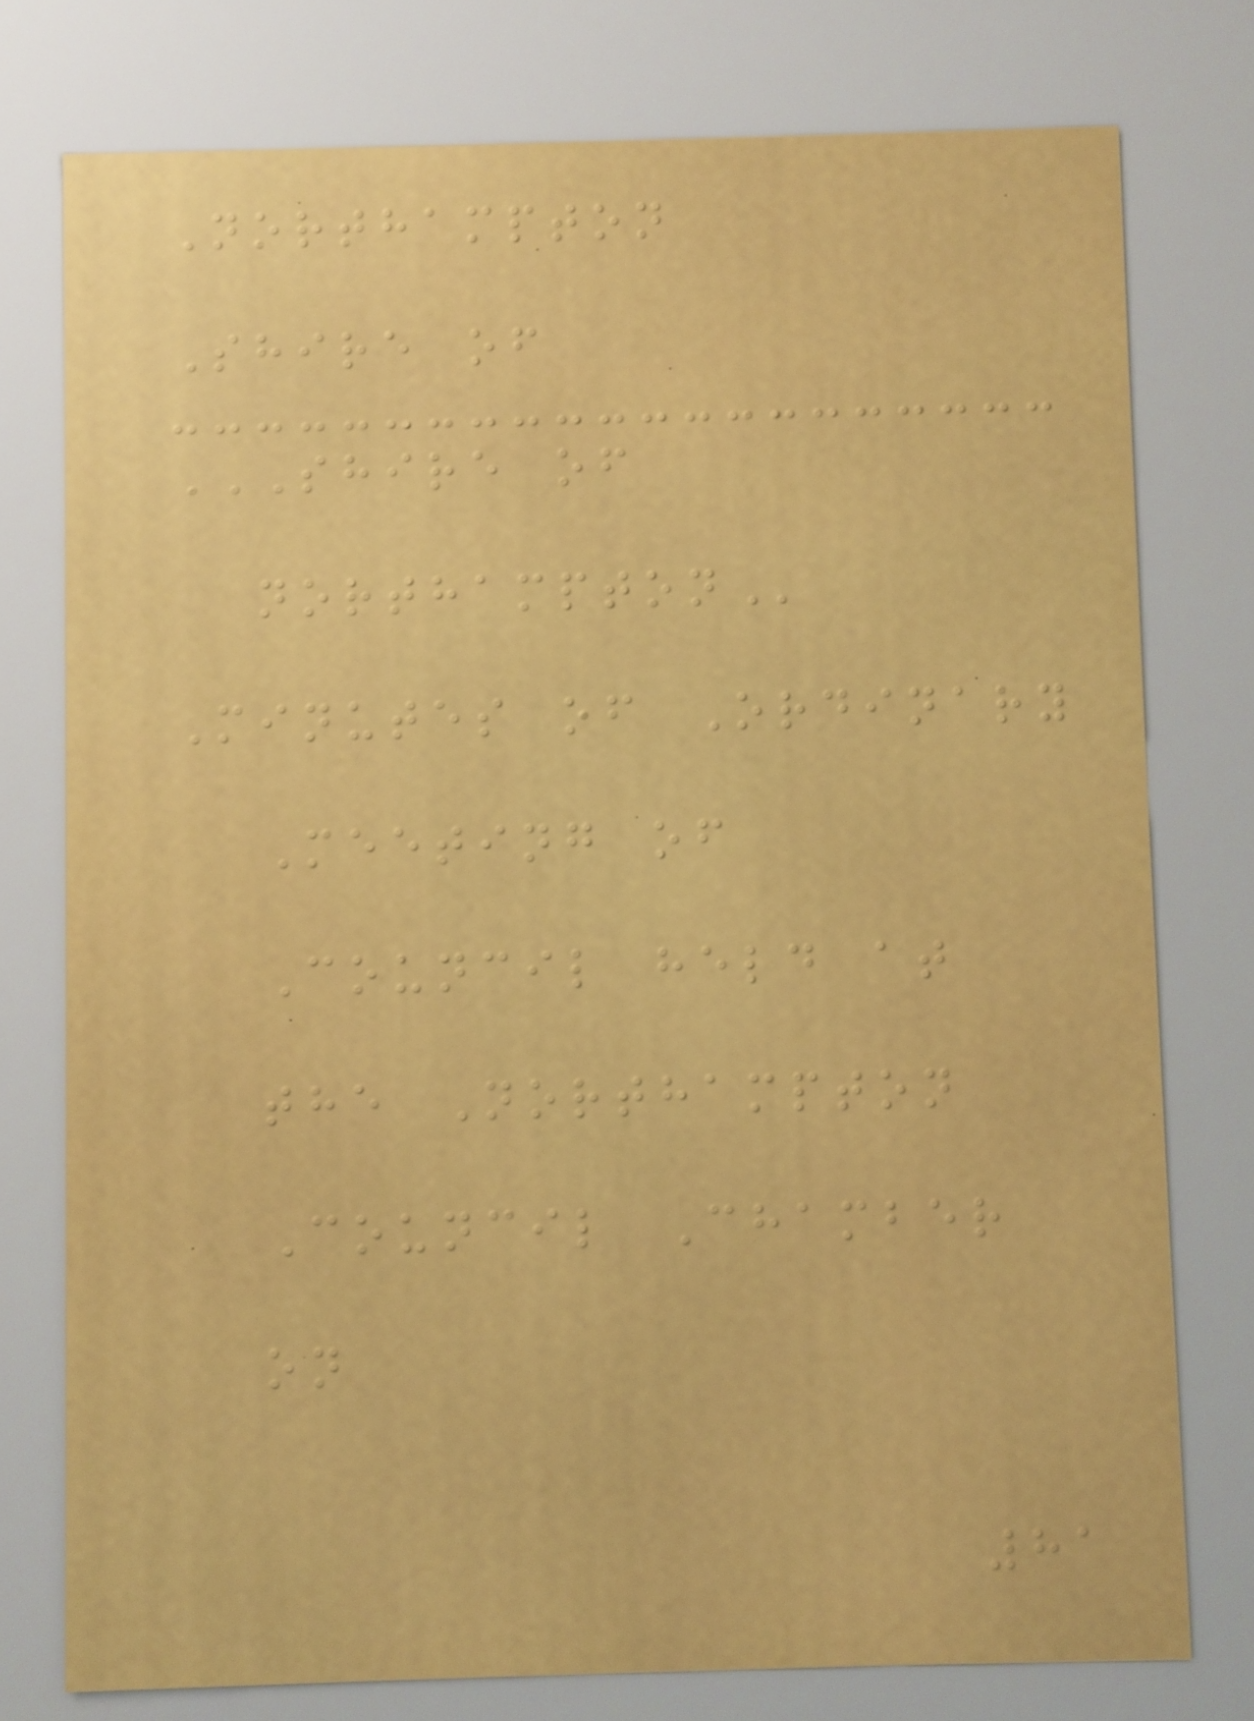Northampton
Shire of
SHIRE OF
NORTHAMPTON
Minutes of Ordinary
Meeting of
Council held at
the Northampton
Council Chamber
on
81
